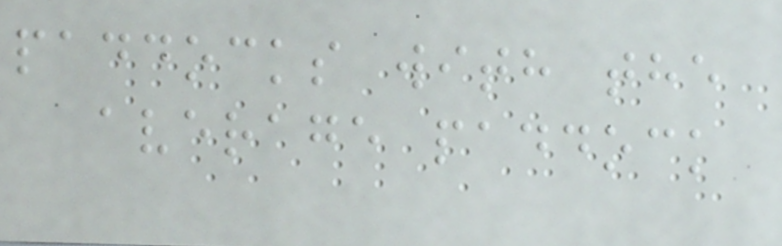paddocks with the
average paddock
